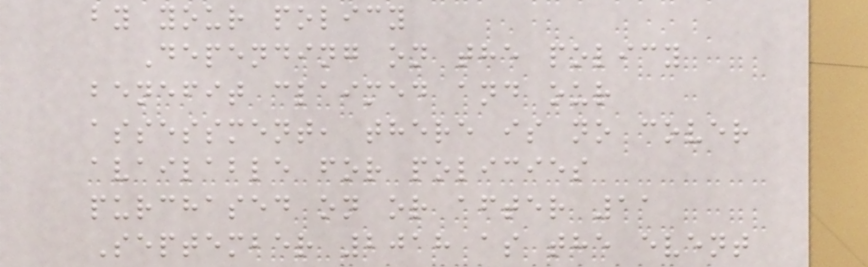by your policy
Depending on the policy
benefit claimed and our
assessment, there is no cover
available for policies
purchased on or after 11
September 2018 as the event
